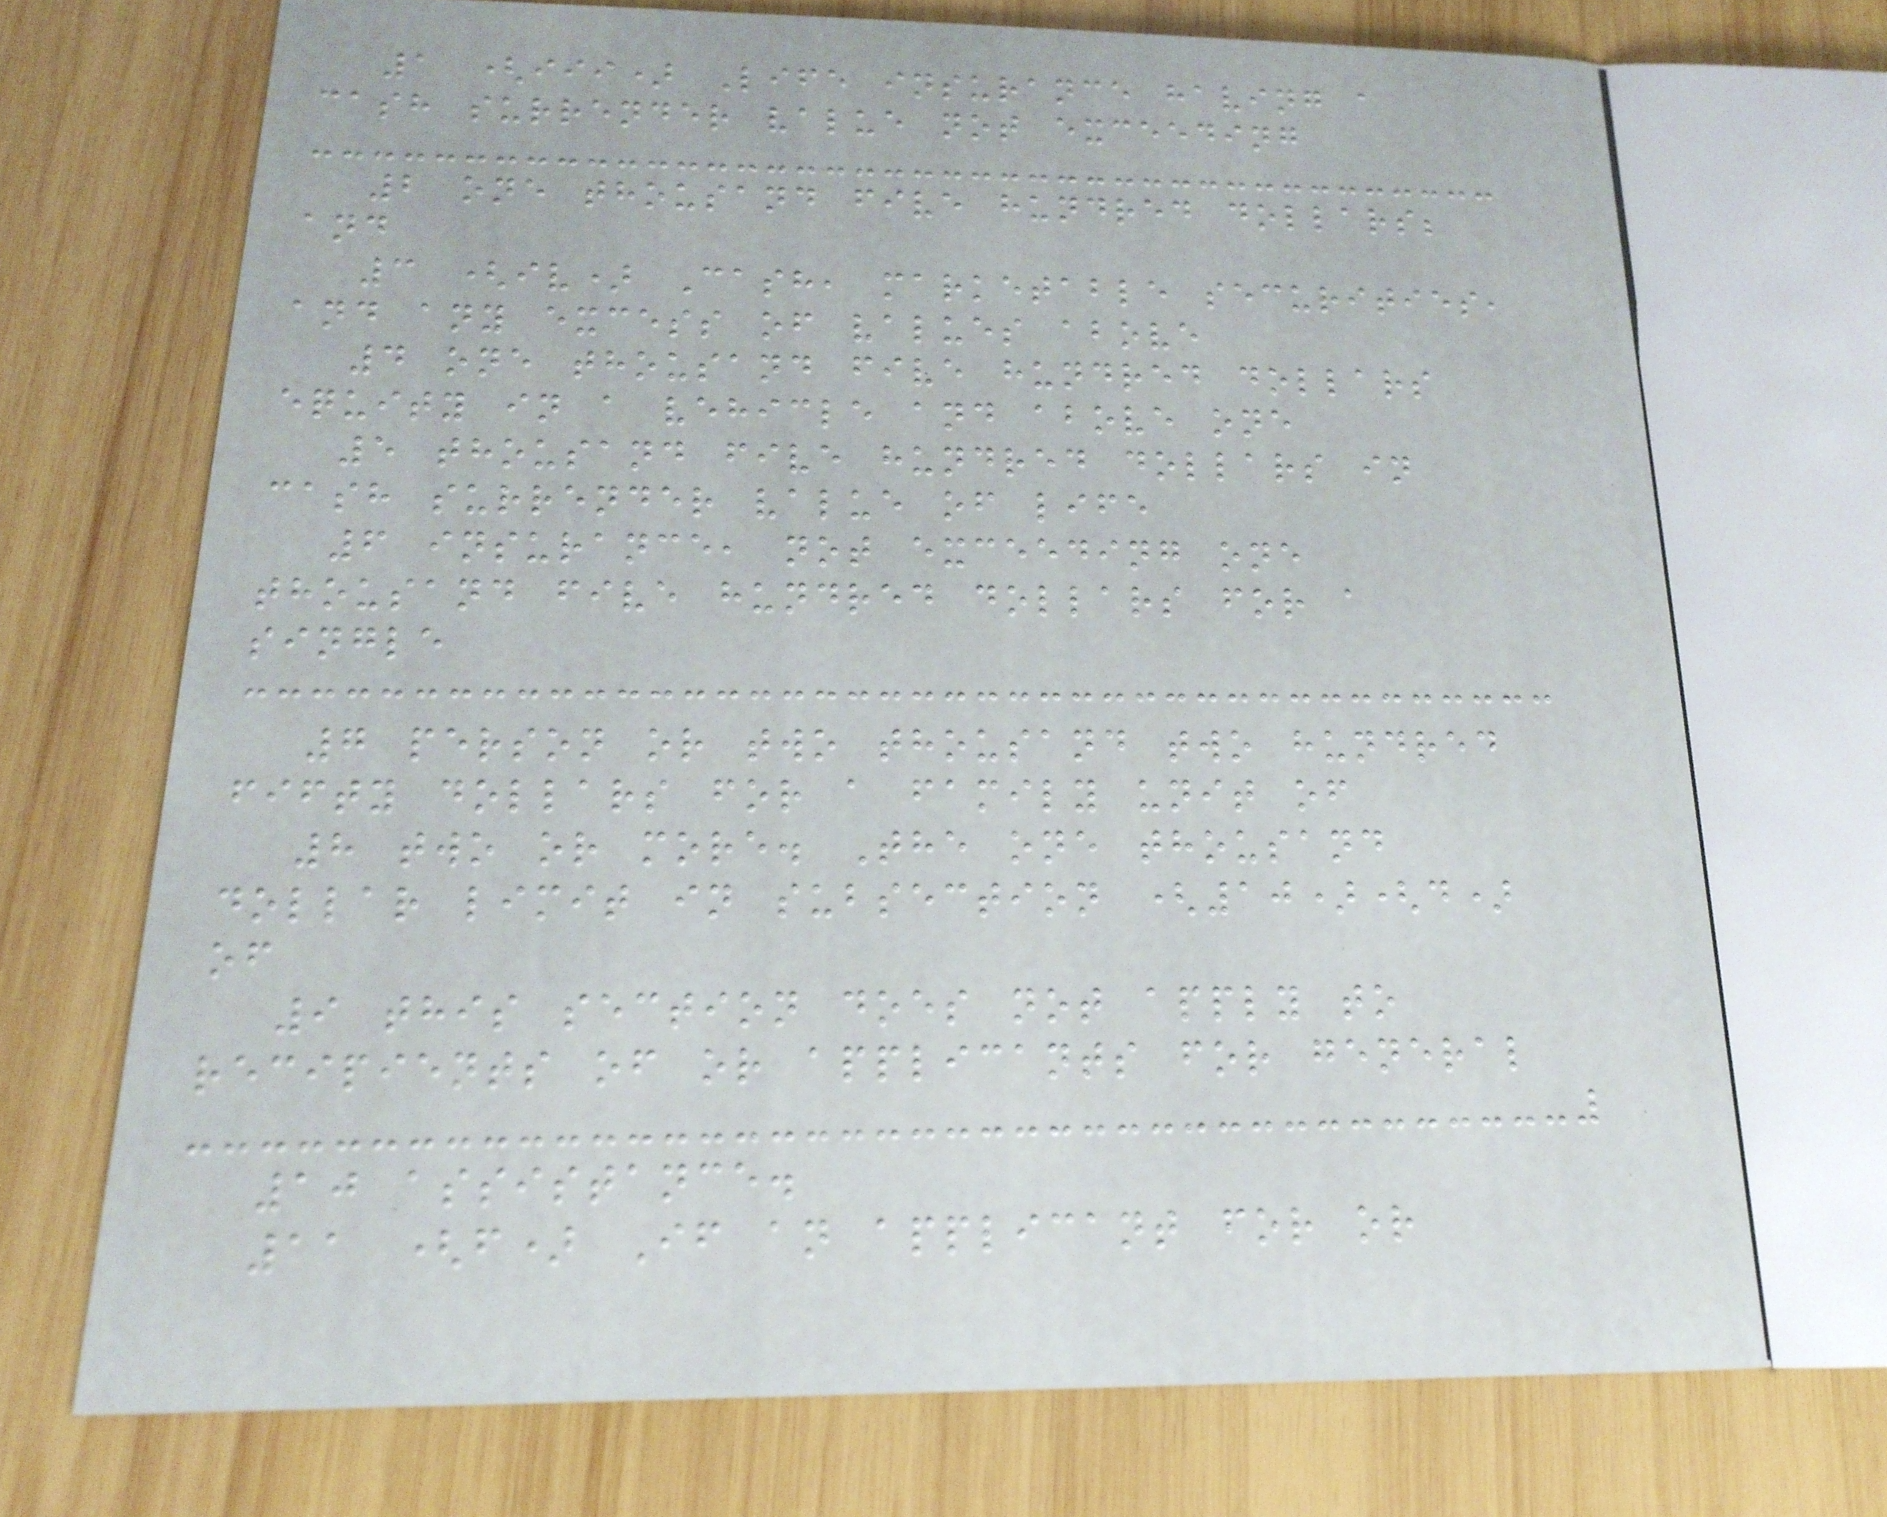1 (iii) Life insurance having a
cash surrender value not exceeding
2 one thousand five hundred dollars;
and
3 (iv) Cash, marketable securities,
and any excess of values above
4 one thousand five hundred dollars
equity in a vehicle and above one
5 thousand five hundred dollars in
cash surrender value of life
6 insurance, not exceeding one
thousand five hundred dollars for a
single
7 person or two thousand two hundred
fifty dollars for a family unit of
8 two or more. The one thousand
dollar limit in subsection (10)(d)
of
9 this section does not apply to
recipients of or applicants for general
10 assistance.
11 (f) If an applicant for or
